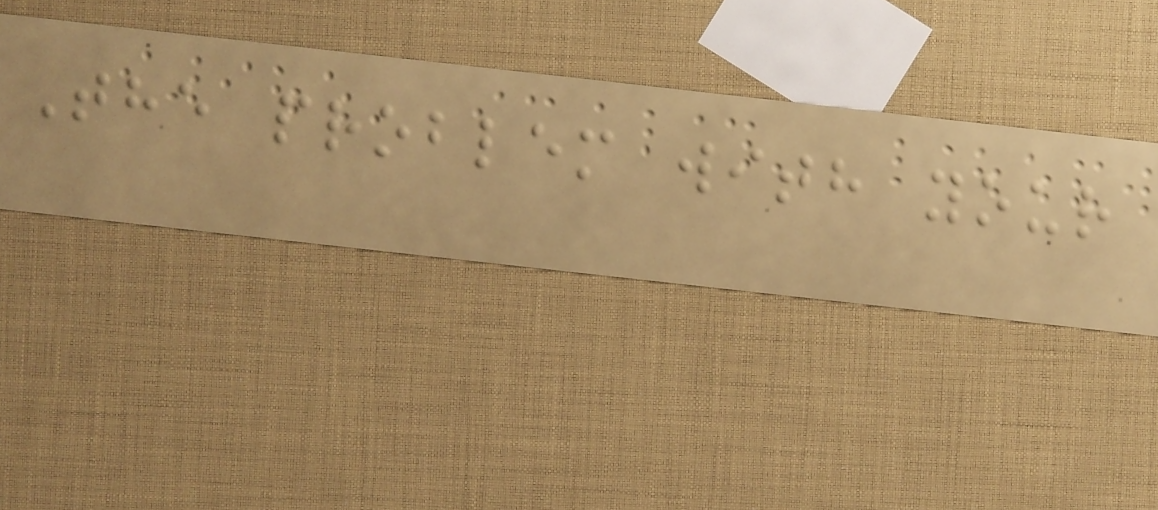The problem with your
